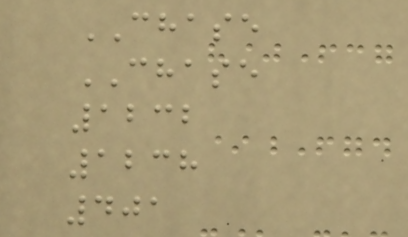CHASE
CHASE
1232
1238
401
